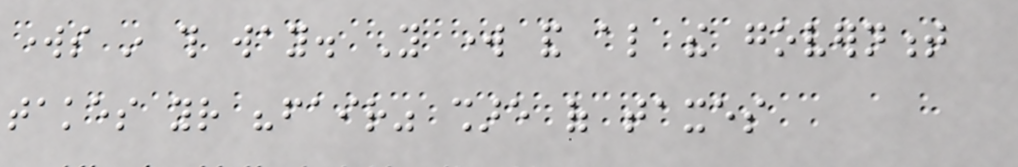works in this way. You work and also the government
takes your "fair" share of taxes
